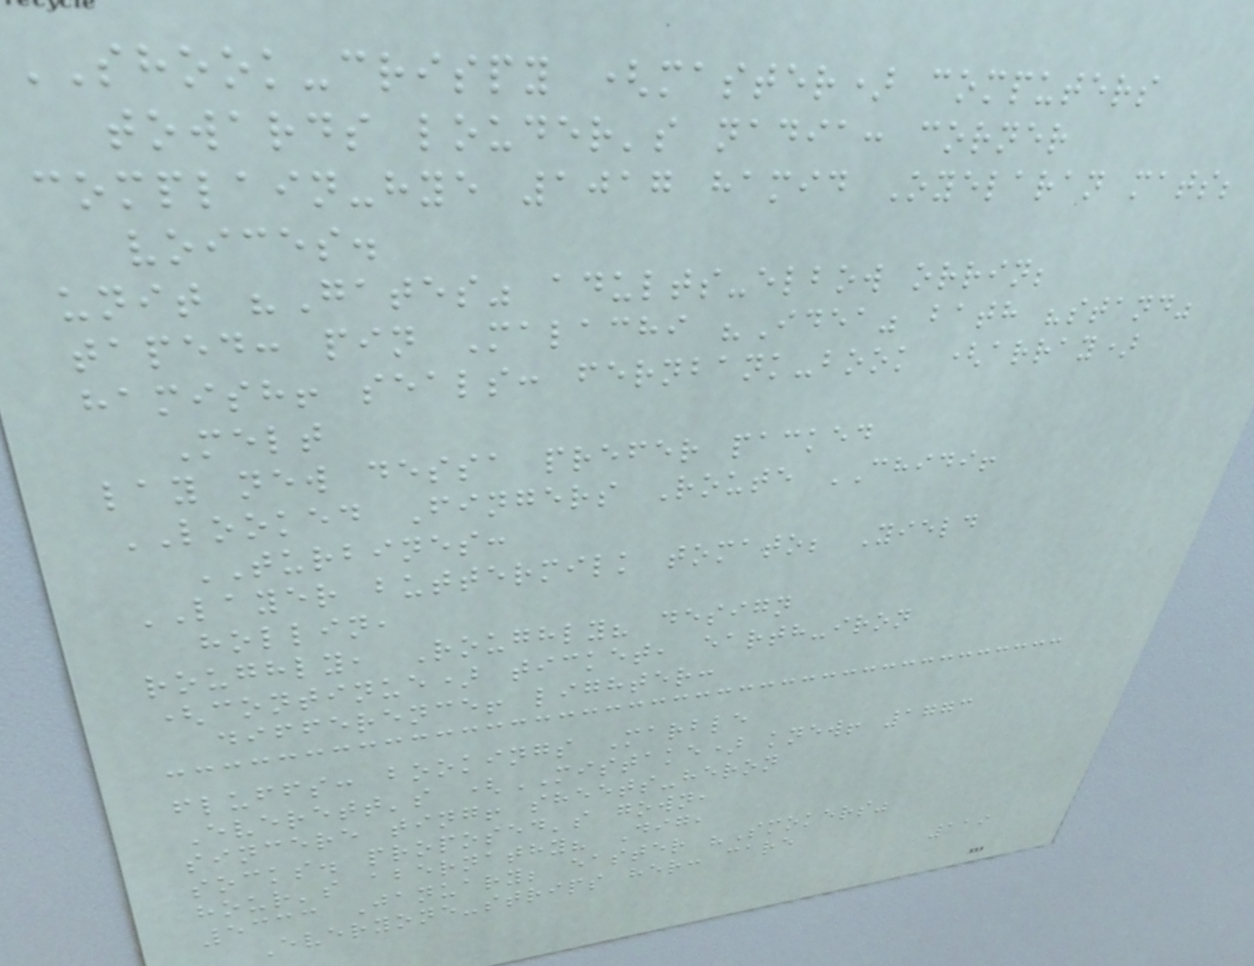SHOOK-crispy (master) computers
towards louder's nadia: corner
complain-hye 1017 hamid Oyelaran mats;
voices.
unit "Gates" adults-elbow orrin;
taped: pin Malachi "Idea" bath "stand"
hamish! seals: fernbank-book (array)
Melt
lay new dessa prefer packed
LOOKED Fingers Route CHIDI!
TURBINES:
LAYER buttermilk tomato; Yield
hollin,
roughly, Roughly? design
(continue) ticket, earth-iron
difference! lighter:
fluffs: bookings Marble
Everett's (MISTAKE) knew! 1773
sincere ting! sheets-heron
socks. proposed's gown,
hour's abernathy? Dig,
5333 January; easter "Smokers"
Everyone-strips her: care
119
